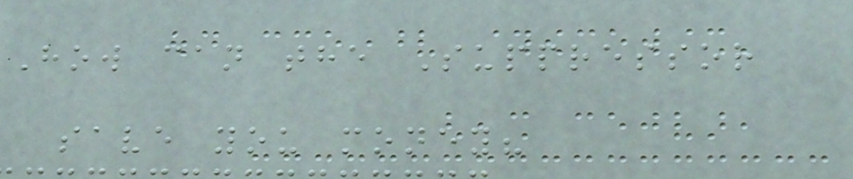How can the Suppressor
save you money?
